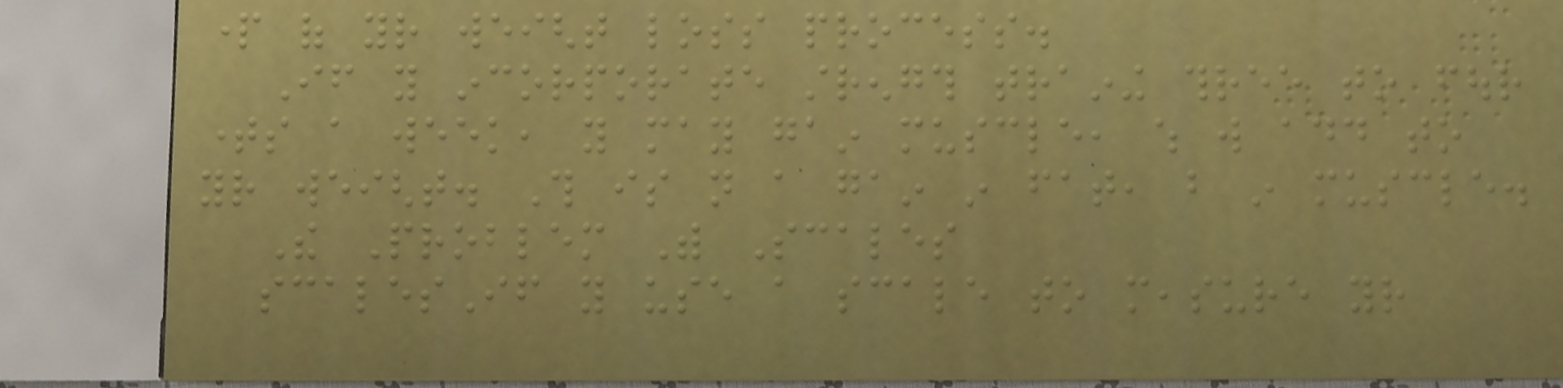part of your weight loss process.
If you incorporate strength training three to four
times a week, you may gain muscle, which will add to
your weight. This is not a gain in fat, but in muscle.
The Problem With Scales
scalesIf you use a scale to measure your
